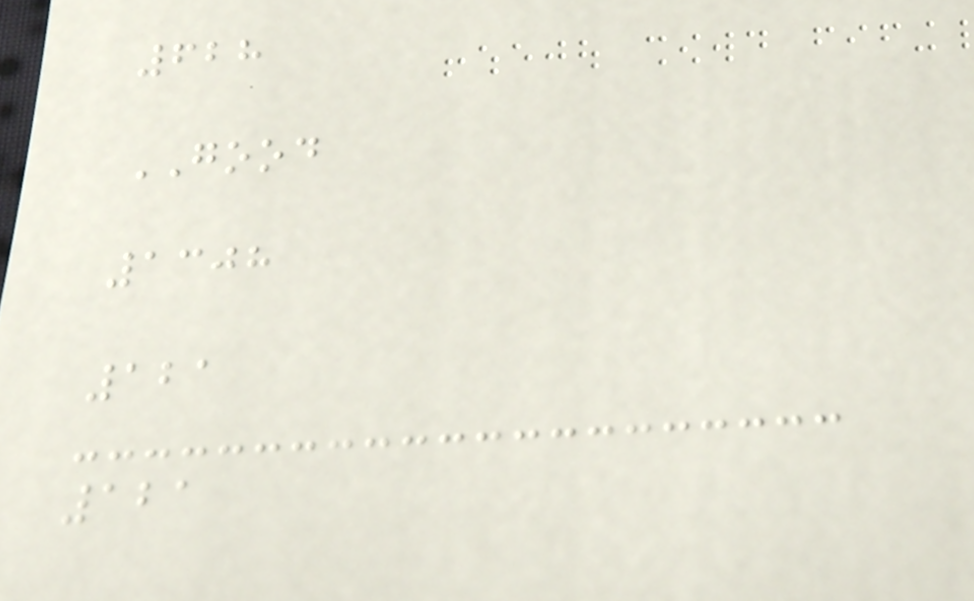628
GOOD
1308
121
121
